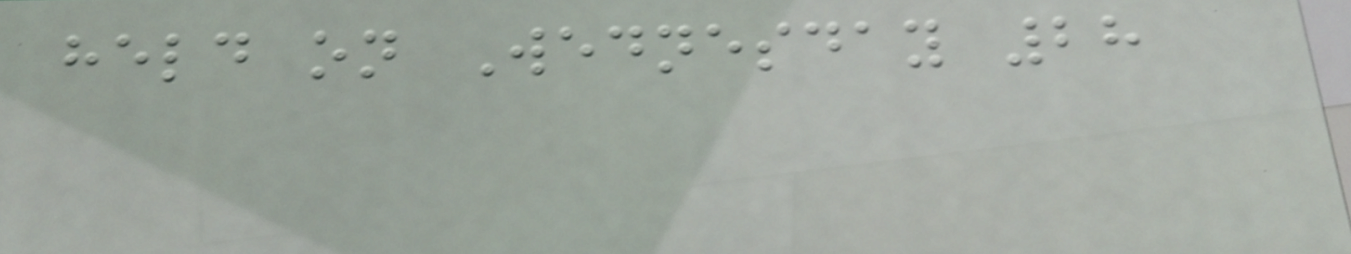held on Wednesday 28
